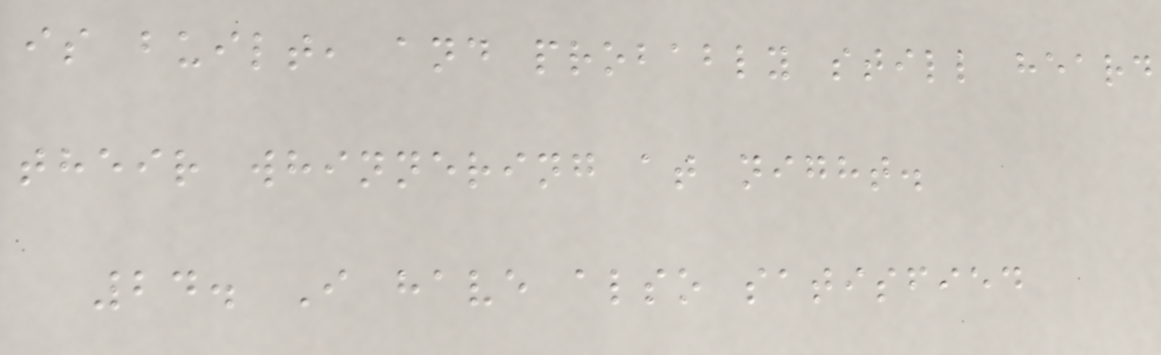is built, and probably still heard
their whinnering at night.
24. I have also satisfied
